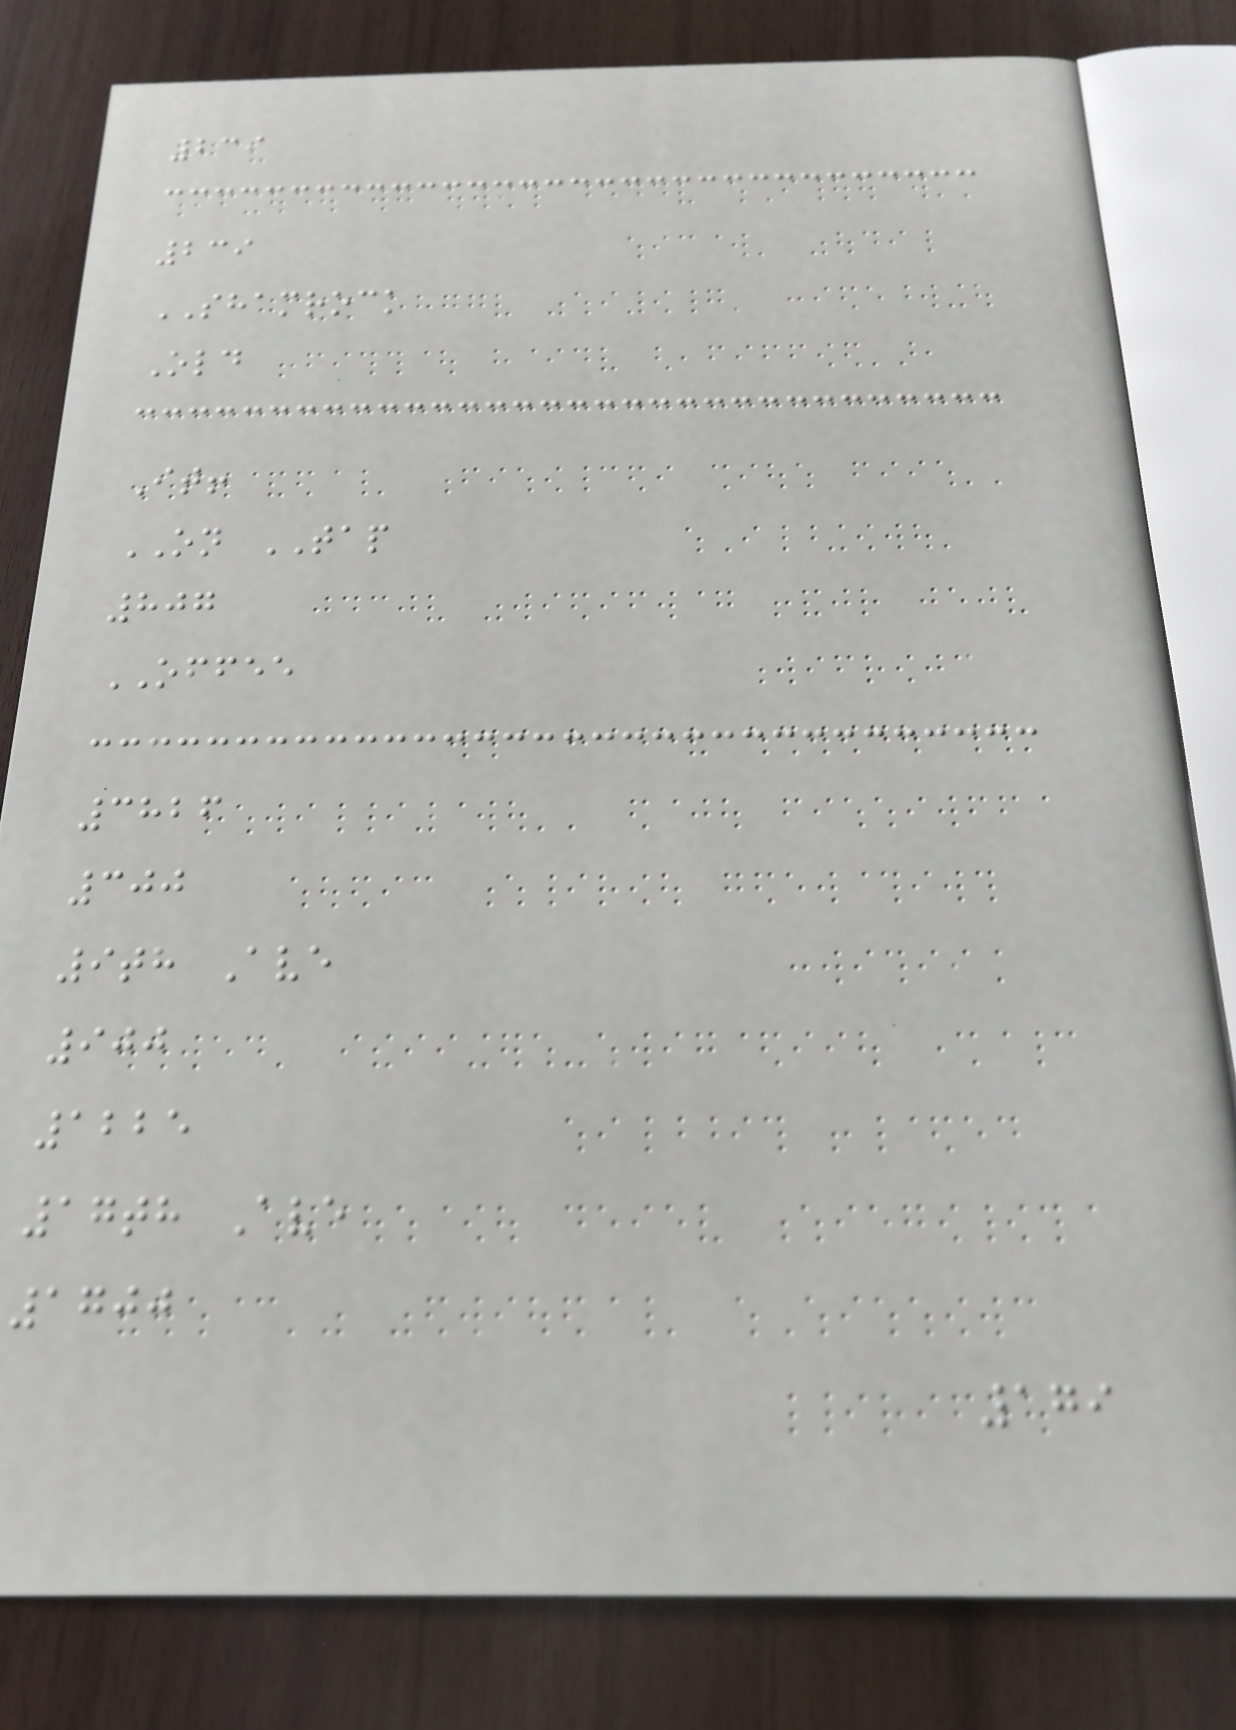239
239
SHAMROCK
Old
It!
ON TAP
807
OFFEE
3826
300
9th Ave
900
1225
17th Ave
1700
179
